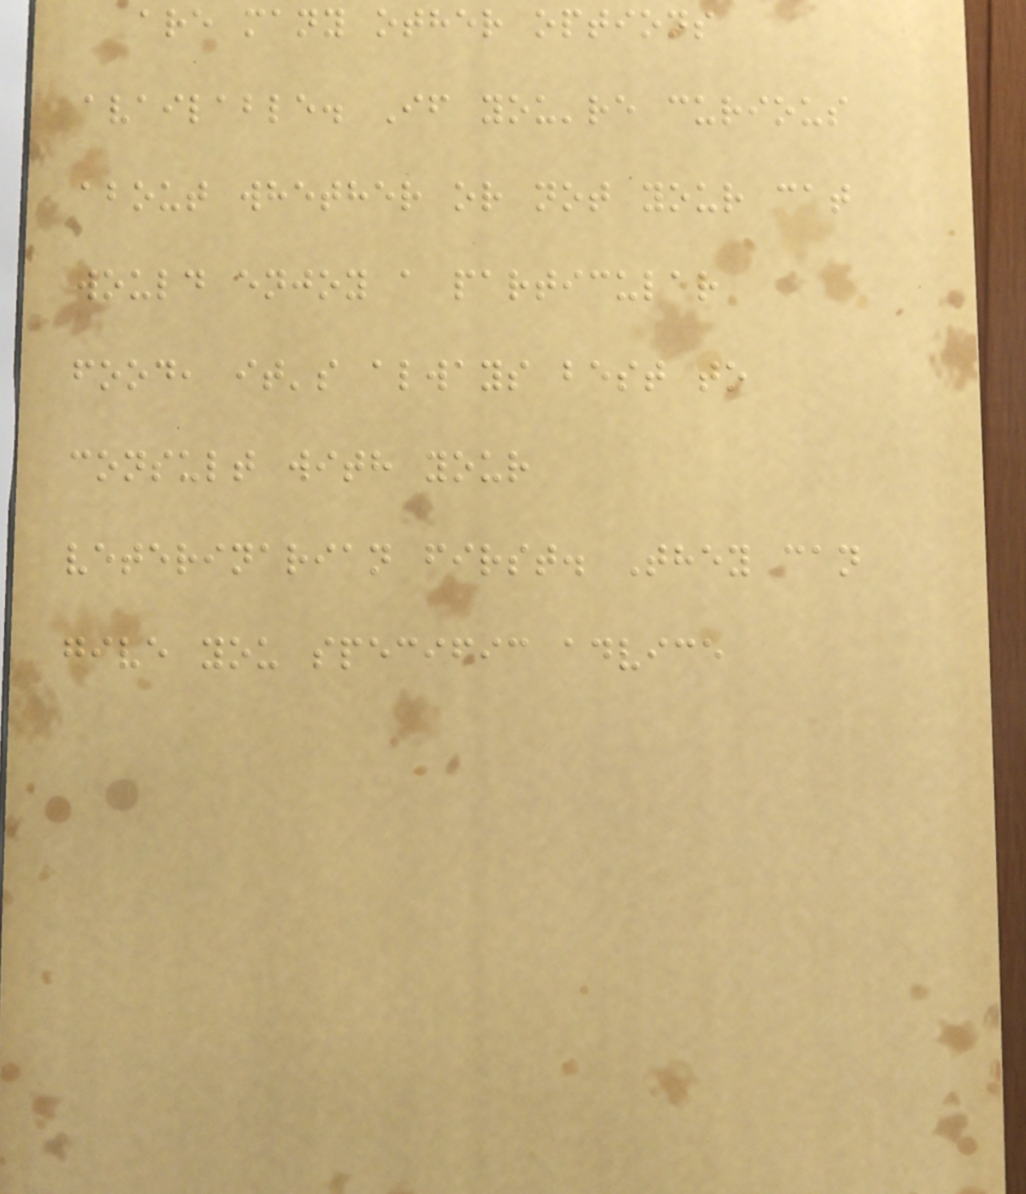are many other options
available. If you're curious
about whether or not your cat
would enjoy a particular
food, it's always best to
consult with your
veterinarian first. They can
give you specific advice
